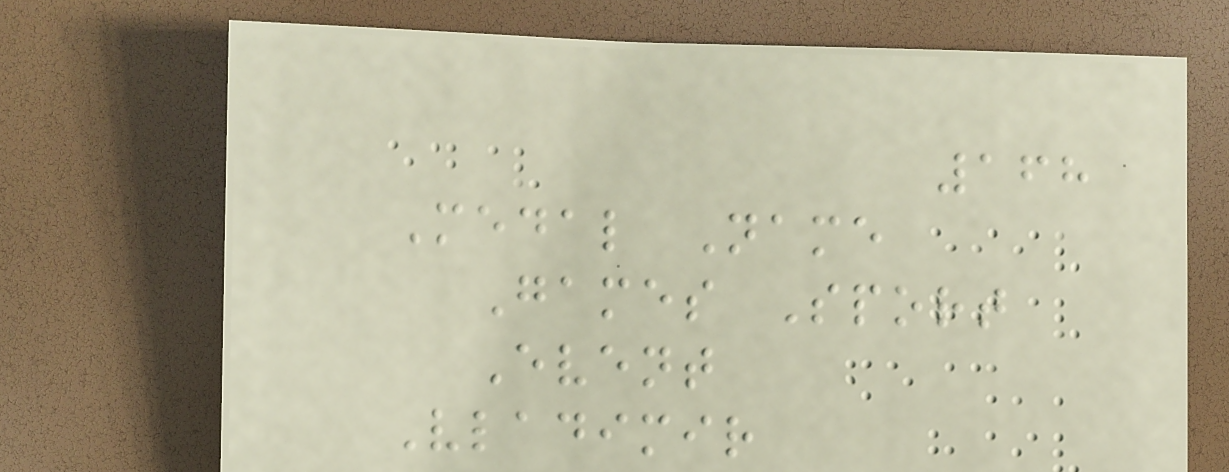168
Medal Name
Games Sport
Event
Vladimir
